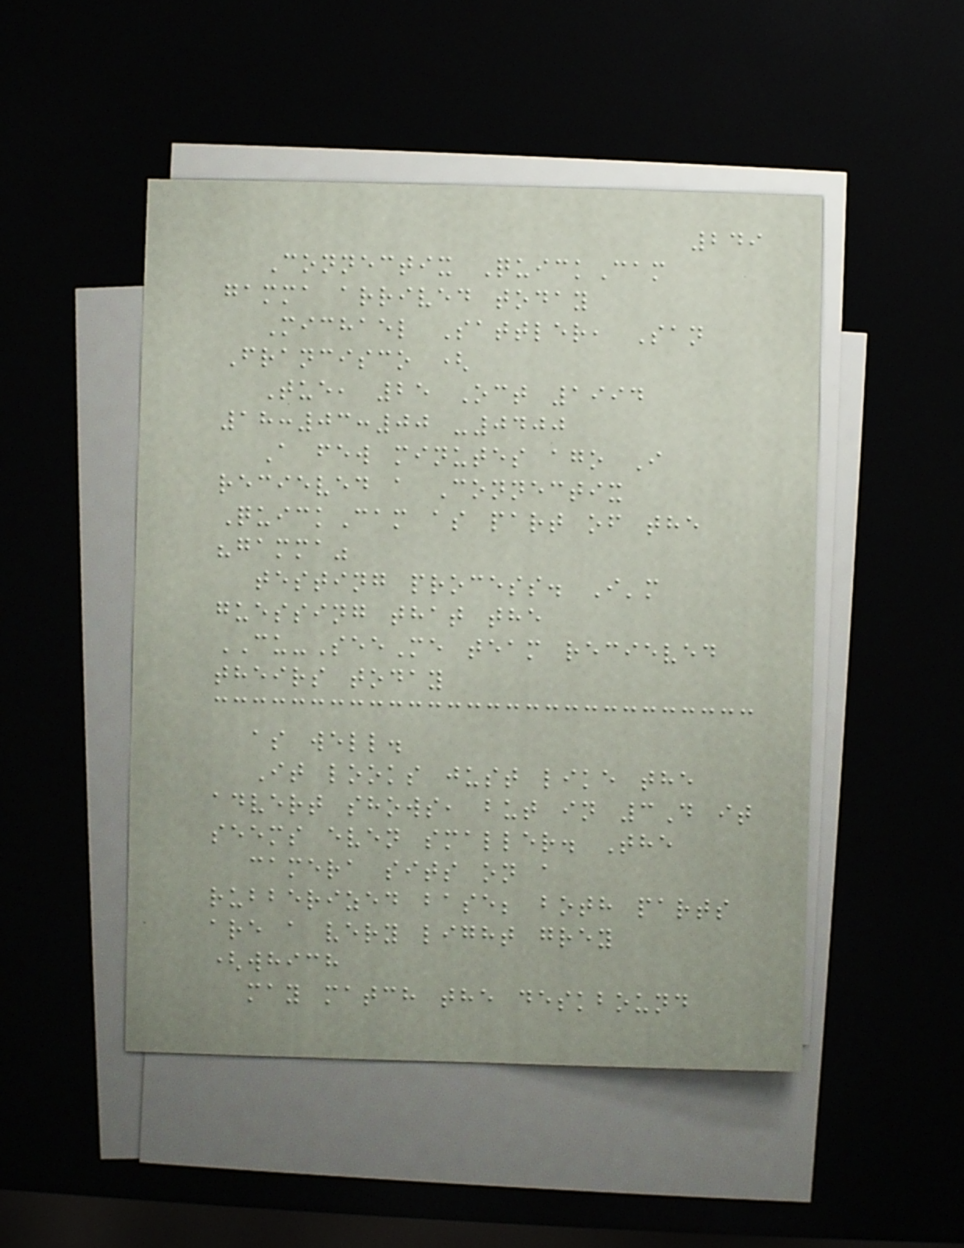249
Connectix QuickCam
gamma arrived today
Michael Sattler, San
Francisco (
Tue, 25 Oct 1994
18:03:00 -0400
A few minutes ago I
recieved a Connectix
QuickCam as part of the
"gamma"
testing process. I'm
guessing that the
CU-SeeMe team recieved
theirs today
as well.
It looks just like the
advert shows, but in 3D it
seems even smaller. The
camera sits on a
rubberized base; both parts
are a very light grey
(which
may match the deskbound
